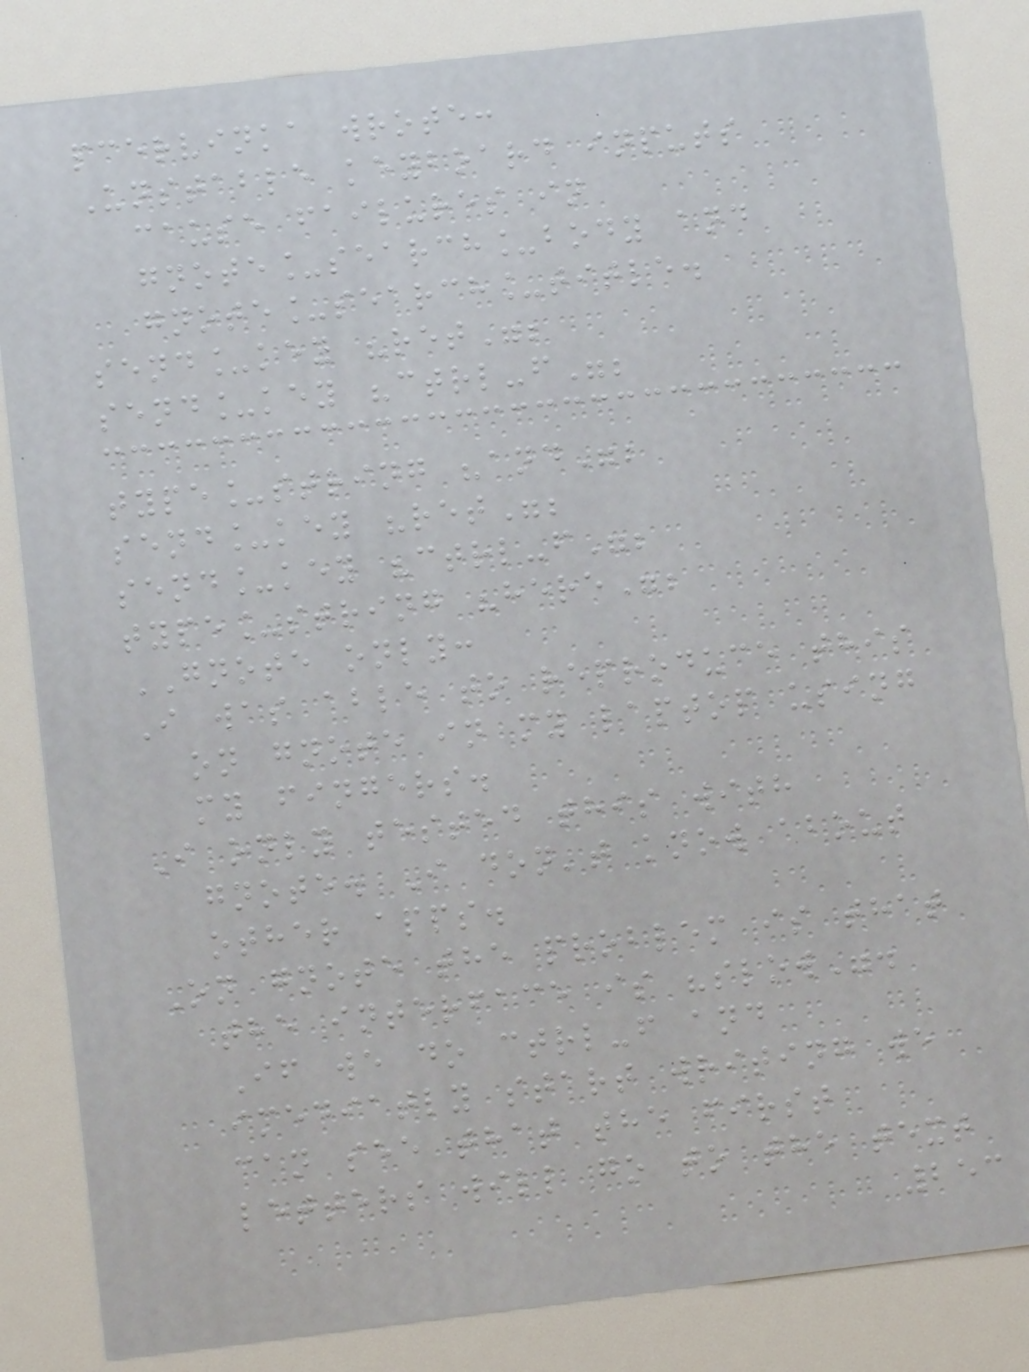pcervinka wrote:
Unstable keyboard inputs
cause failures in
gnote_search_body and
gnote_search_title.
send_key "ret";
send_key "ctrl-f";
type_string "and";
send_key "ret";
send_key "ctrl-f";
type_string "here";
GNOTE only:
I was able to reproduce this
on gnote in my laptop using
my fingers.
I only tested this with
gnote. I don't know about
other apps.
On gnote the problem is that
the interface is "slow".
If we do ctrl-f and
imediatly start writing we
can see that the first
letters will go to the text
253
